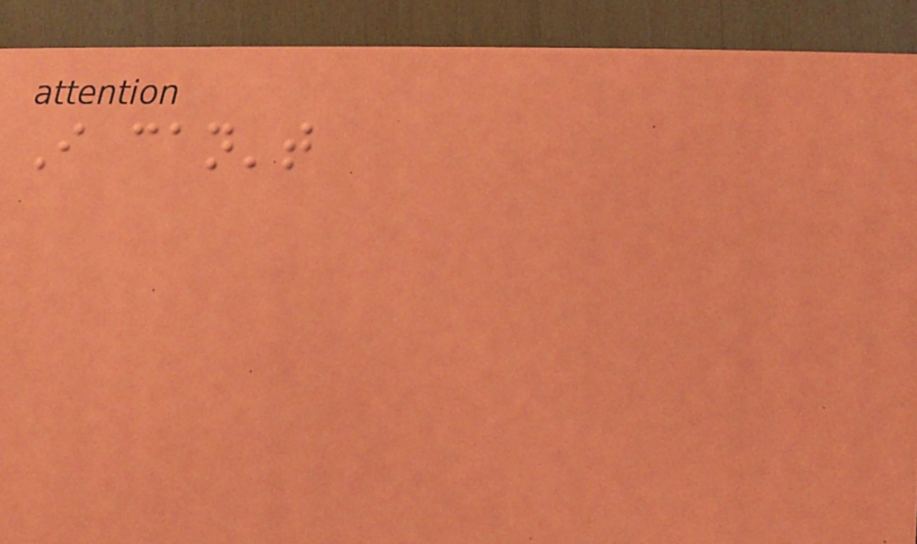I can't
